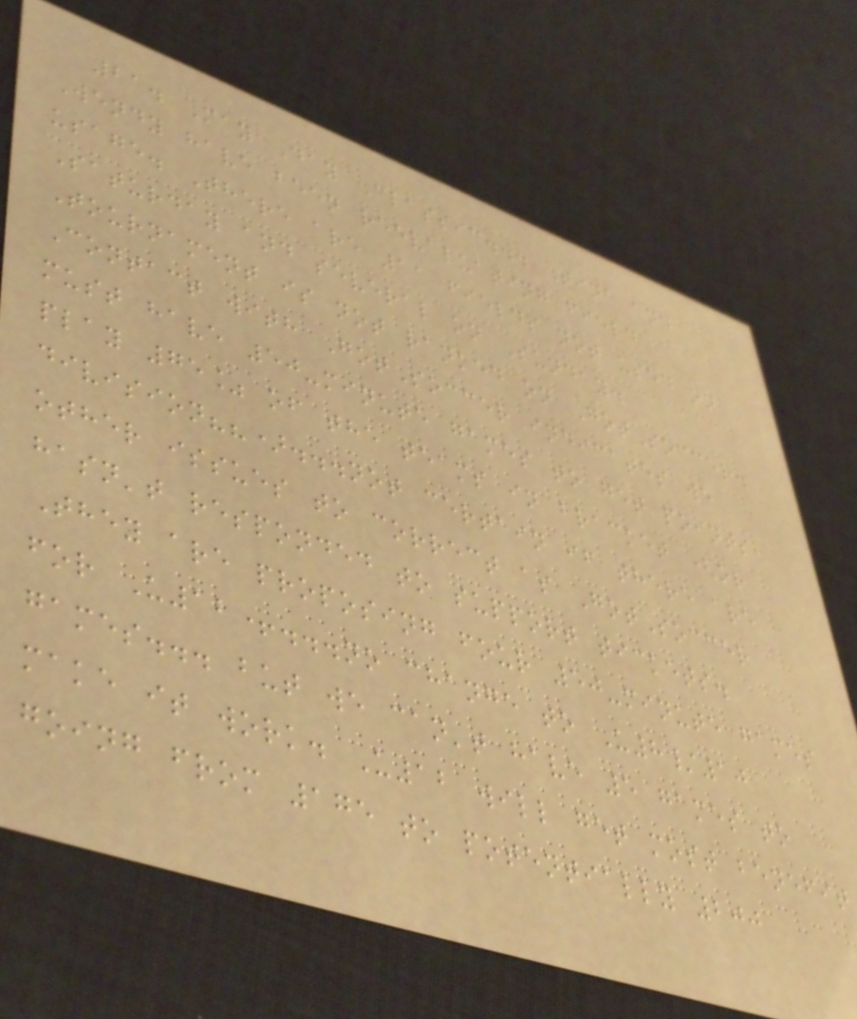21. May Day Classic... Tina and
Wendy have been reevaluating field
usage. There are 11 fields not used on
Saturday and several on Sunday.
Tournament is not ranked on GotSoccer.
Contact with GotSoccer indicates we
must have 50-minute games to get points,
play 75% of the teams in bracket (or
division??)...not certain if there are
other issues to correct as GotSoccer
hasn't responded to support tickets.
They are proposing four 50-minute games
for U12+...no change to U8/10
games... but we can't have 5 games to
make it work. U12 will get most benefit
going from 175 to potentially 200
